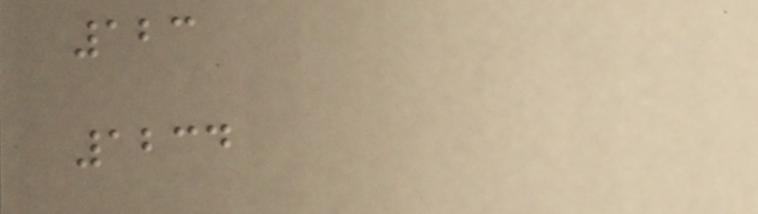123
1234
